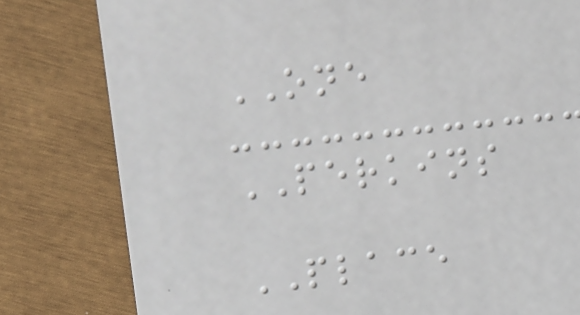ONE
PERKINS
PLACE
